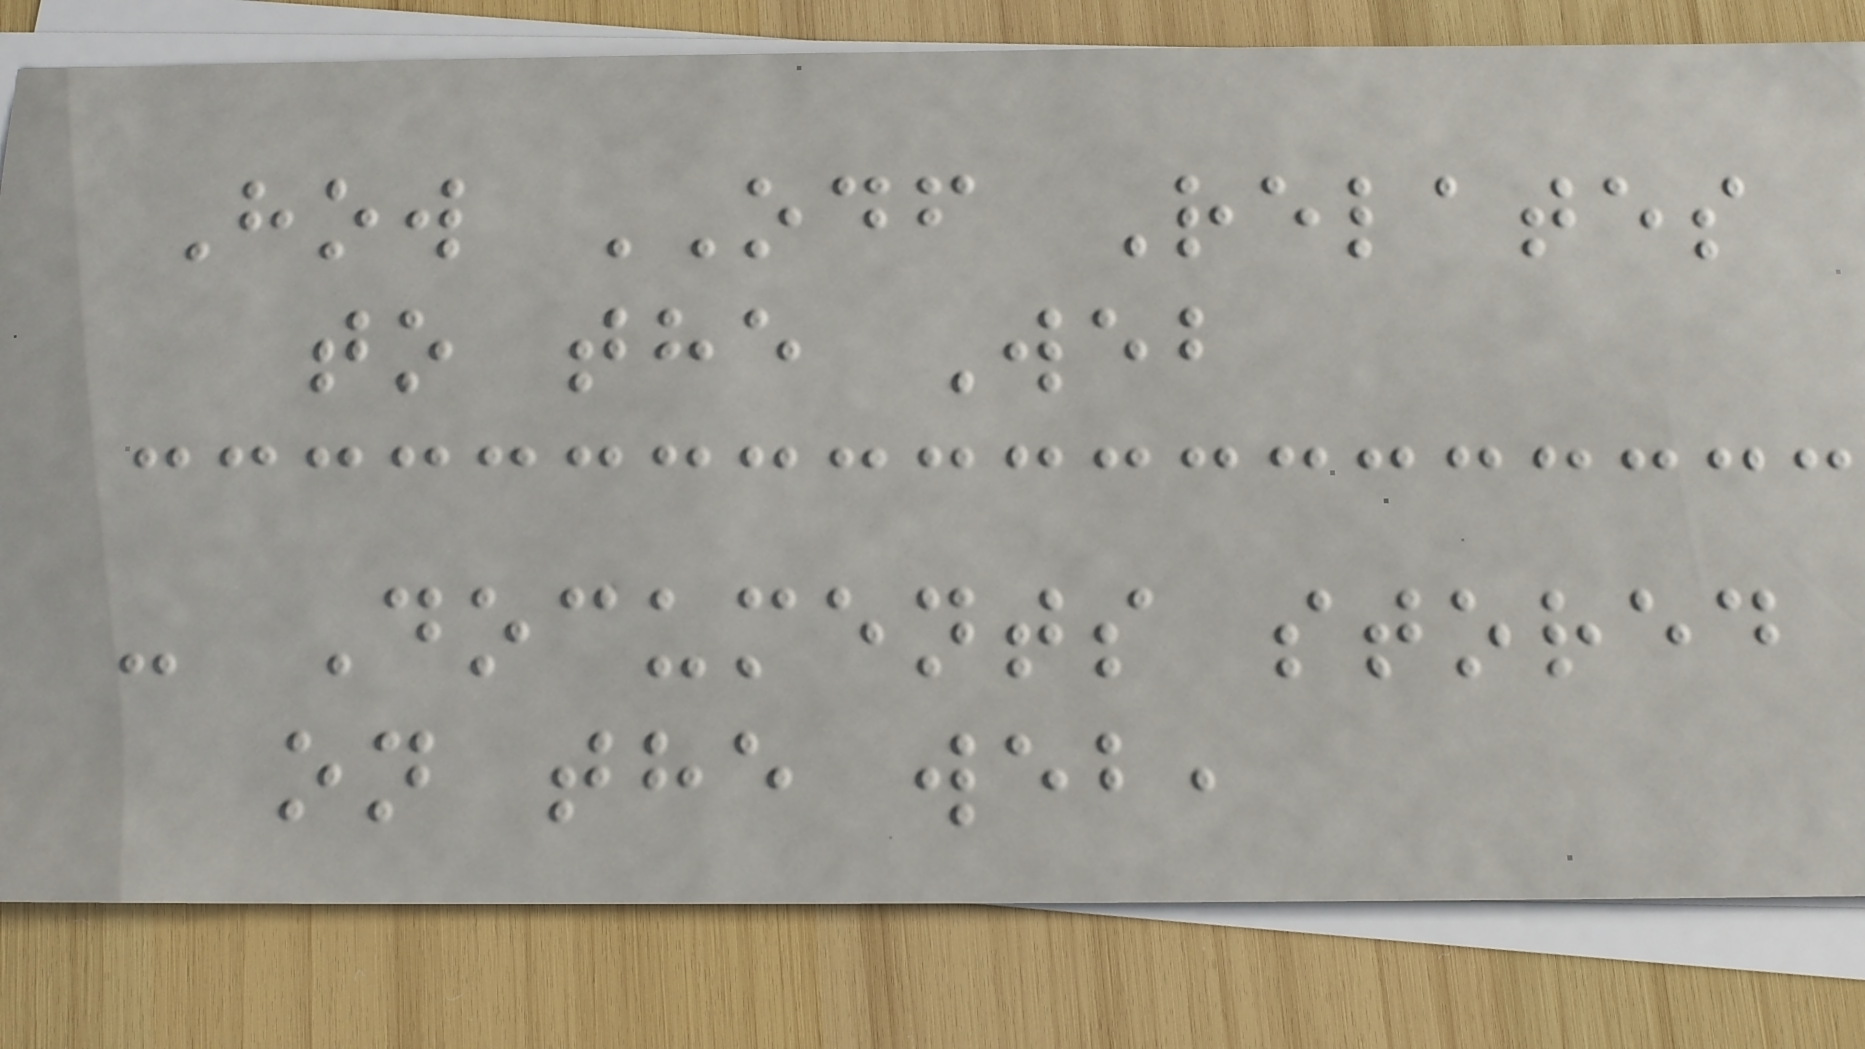How ODF Relates
to the Web
- Documents stored
on the web,
